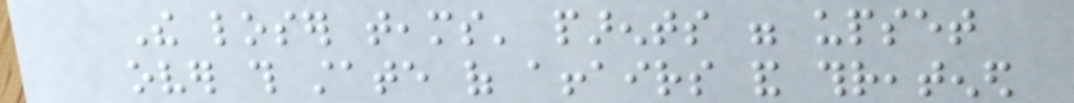The loser teams' parents were upset
over this state of affairs and threatened
